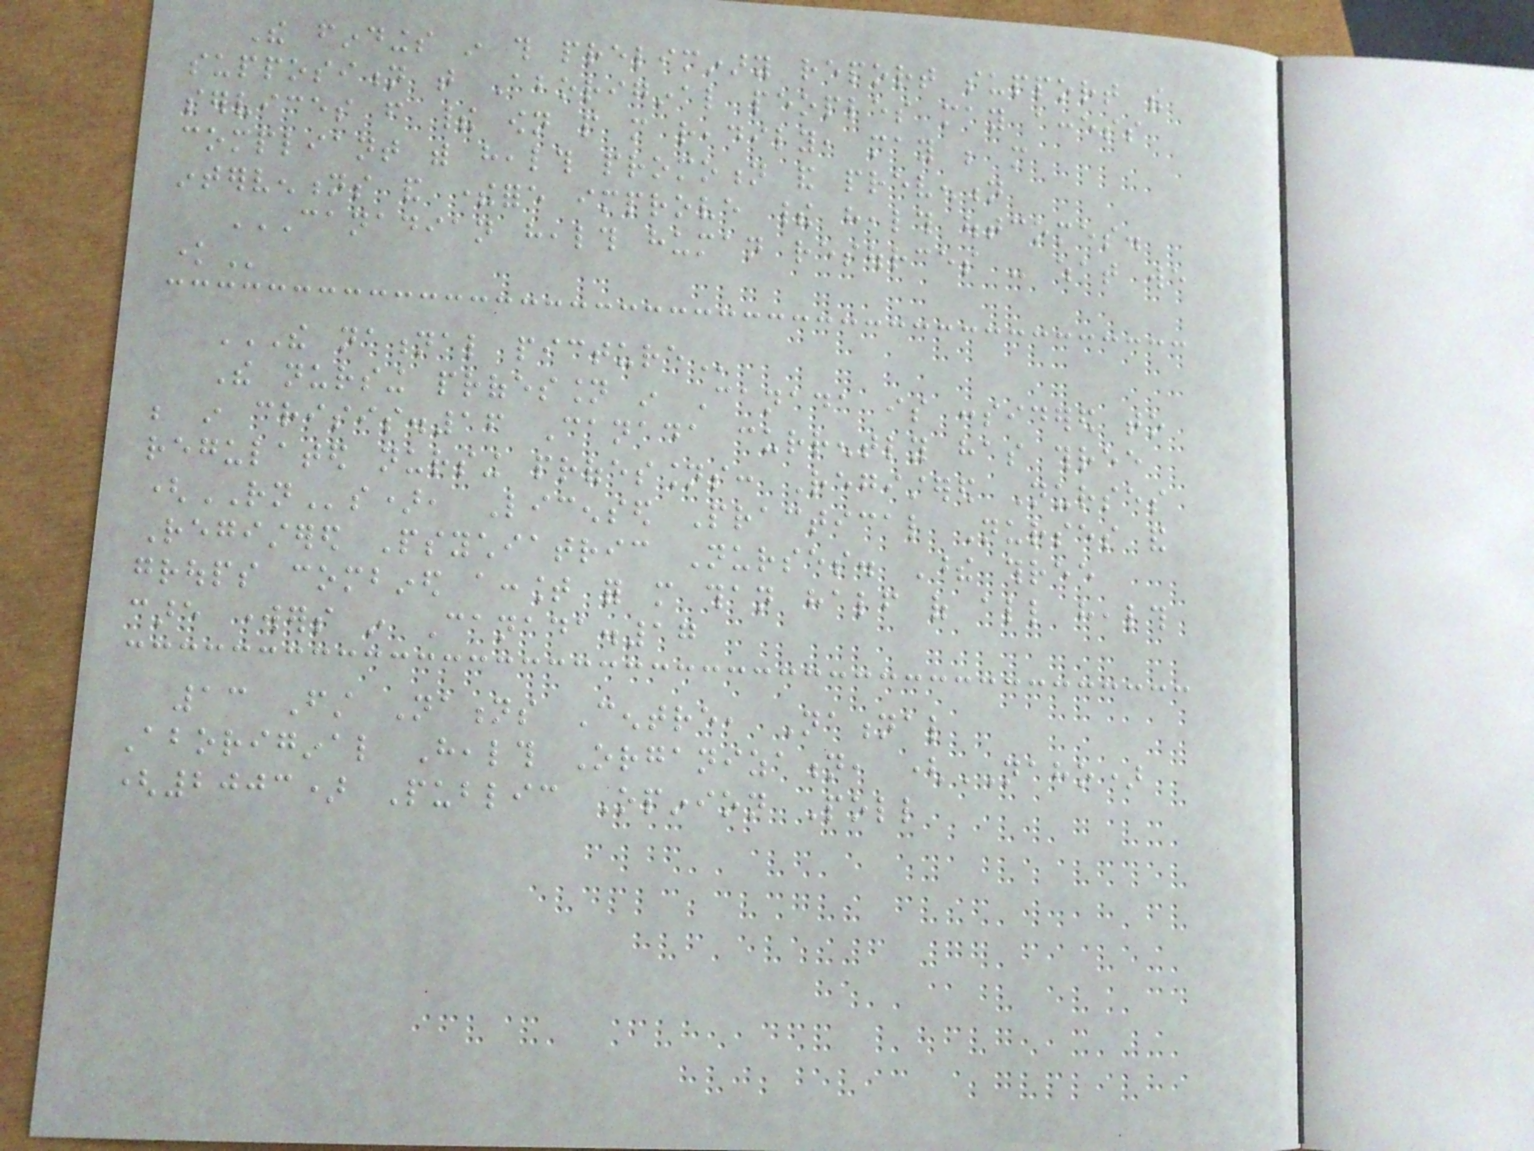The findings in this preliminary report support the
supposition that Aboriginal peoples may access
services from their own people more readily, may be more
compliant with health promotion and prevention
interventions and therefore improve their health outcomes.
CANADIAN HEALTH HUMAN RESOURCES - WHAT WE
KNOW
THE NATIONAL PICTURE
The nursing profession in Canada is considered to
be in crisis.16 Canada currently has three
regulated nursing professions: Registered Nurses
(RNs), Licensed Practical Nurses and
Registered Psychiatric Nurses. These three
groups combined account for more than half of all health
care workers in Canada.17
13 First Nations Centre, National
Aboriginal Health Organization, (NAHO)
(2003) Public Opinion Poll
